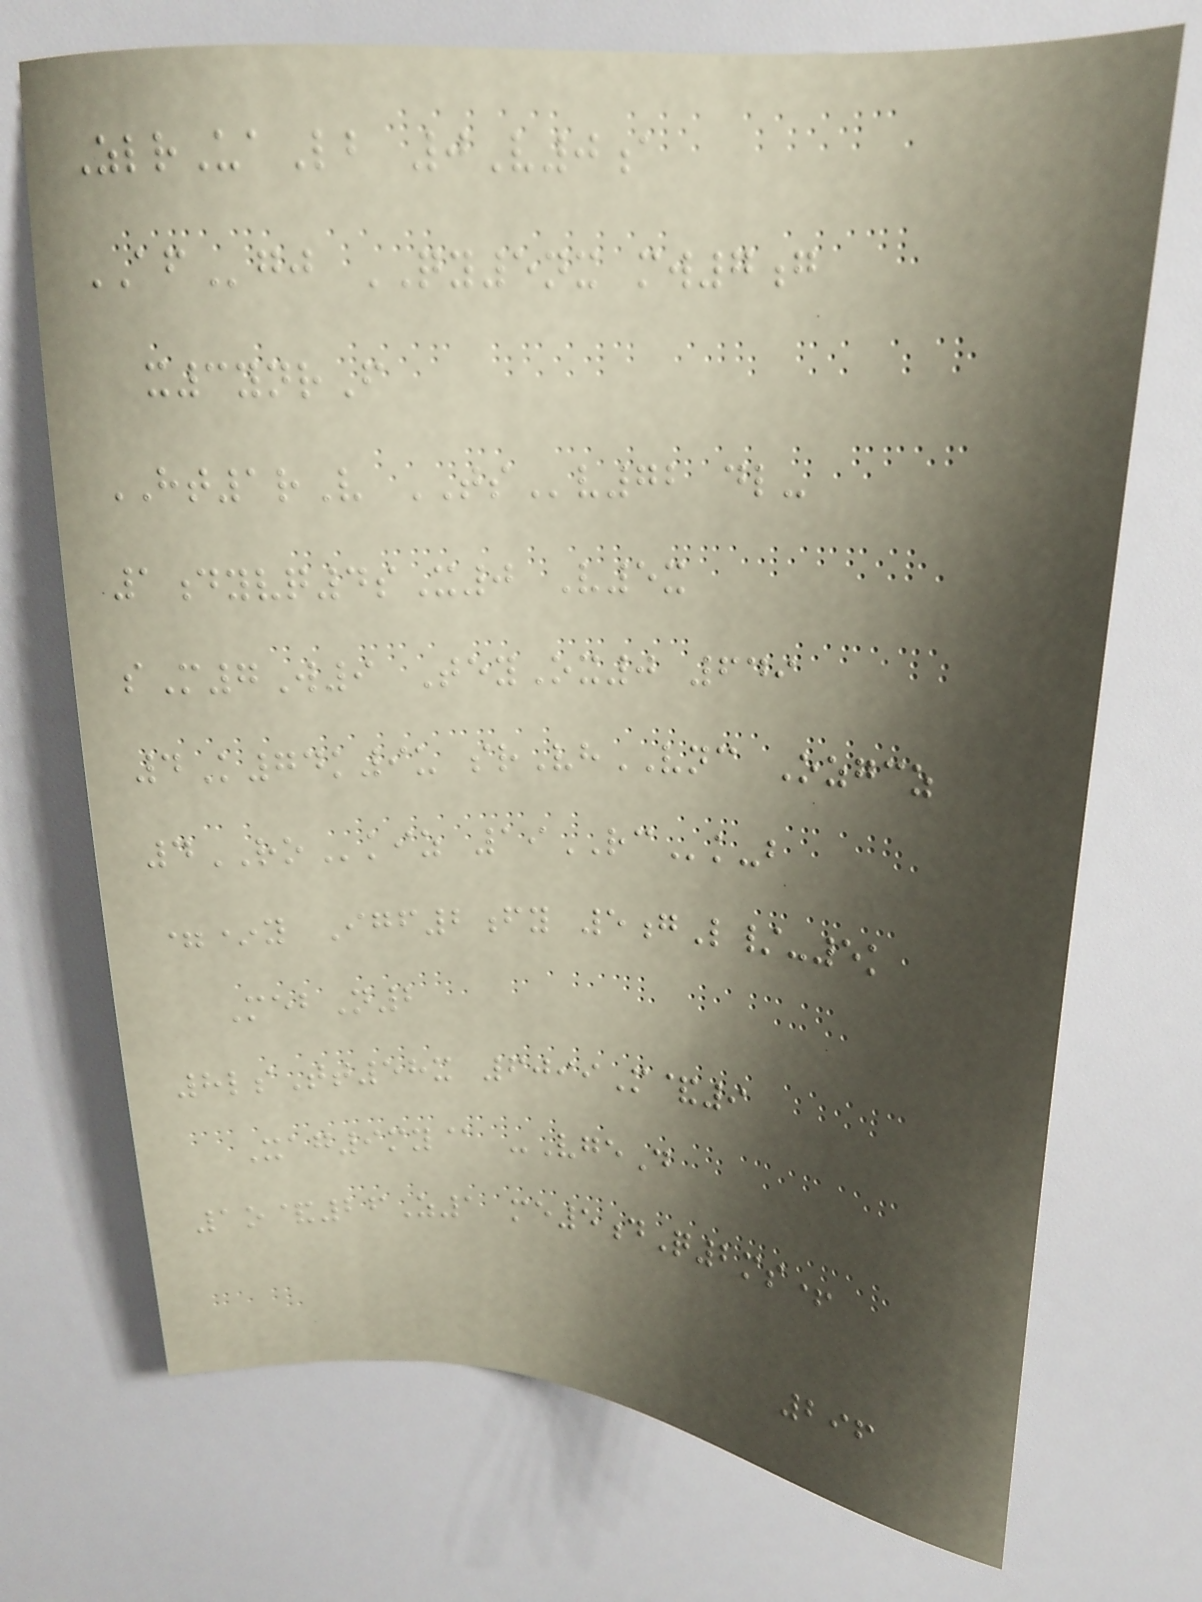ZlrUaLb 0V0a
AFgj QY5nx mw7g
x3ynrF
HT1rV TSv72 dl-
1dyvq4sX0 V5x
sM7W9 TeyOx0 649
4K74k9u srVhVNC Ozgcz
4ROkiz 19RCk-b
=*y Igf2fy 5gL/-5k
MebN2
8lsTt58x 6099M&9
Xag9my@ -VgeD
1o&26Z1 me5dQ2ms+
296
